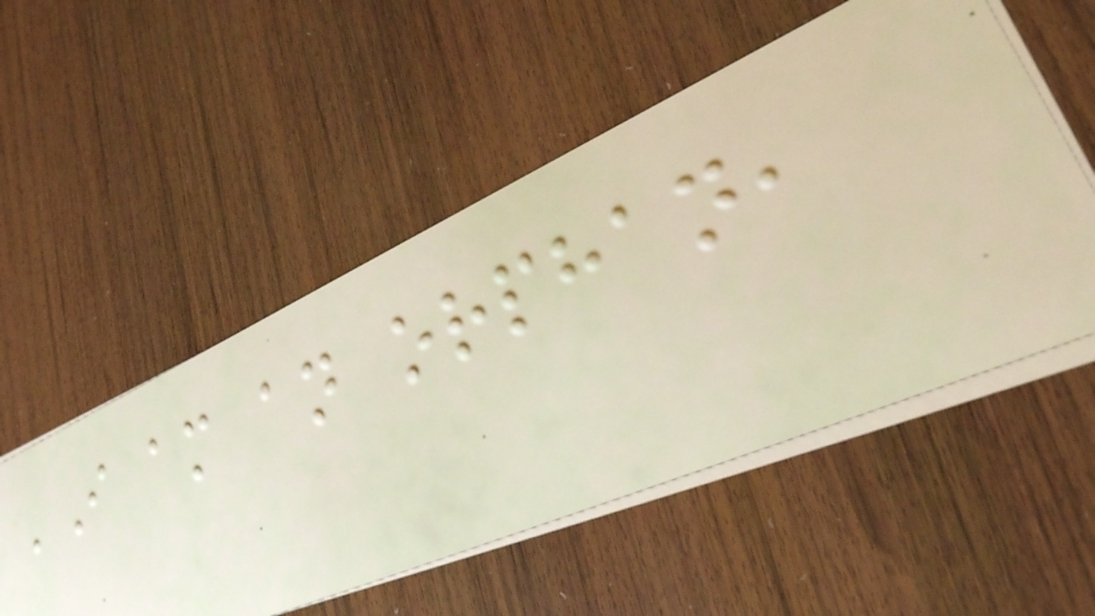'I am an orphan,
